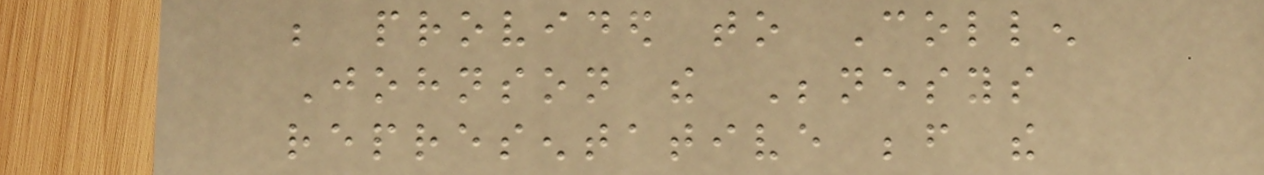be provided to Collen
Johnson the Benesys
representative before the
